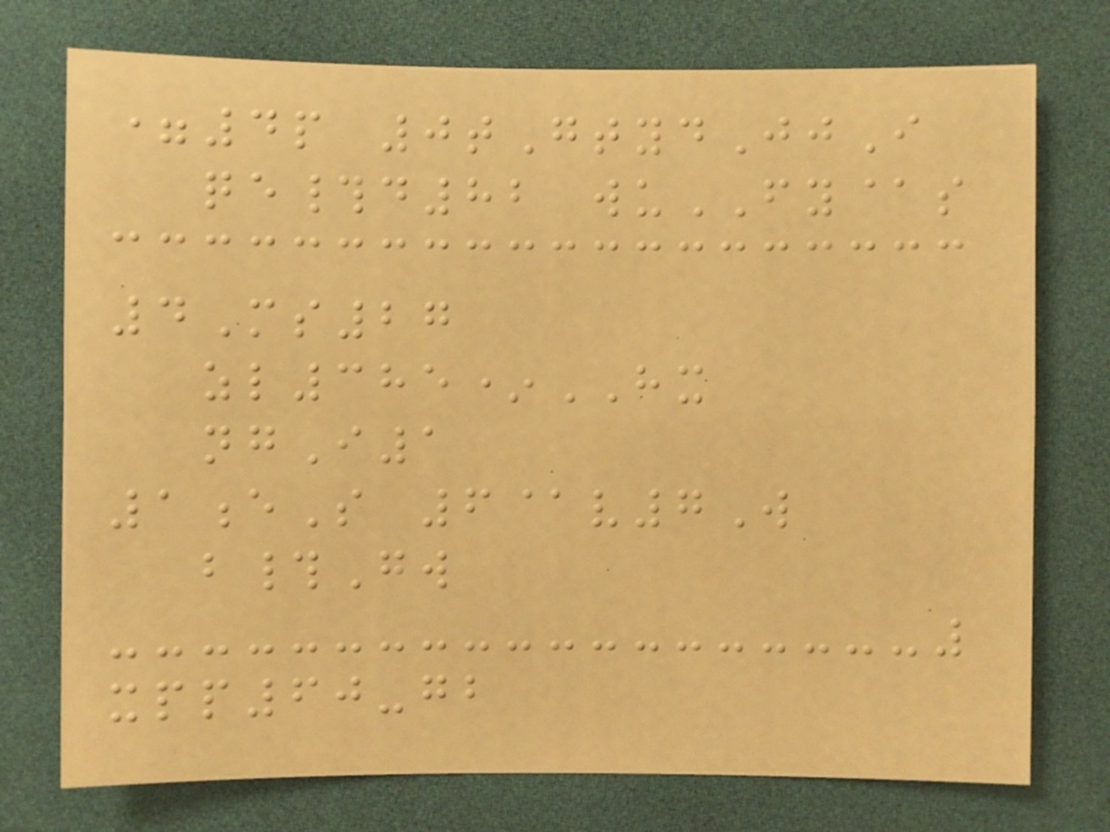=4p 0tGtydJjI
qe#d82 wuFY@s
4Ms27
zl385*HX
ngI1
1eS 6@v7W
b#Gw
xpp60-gb
